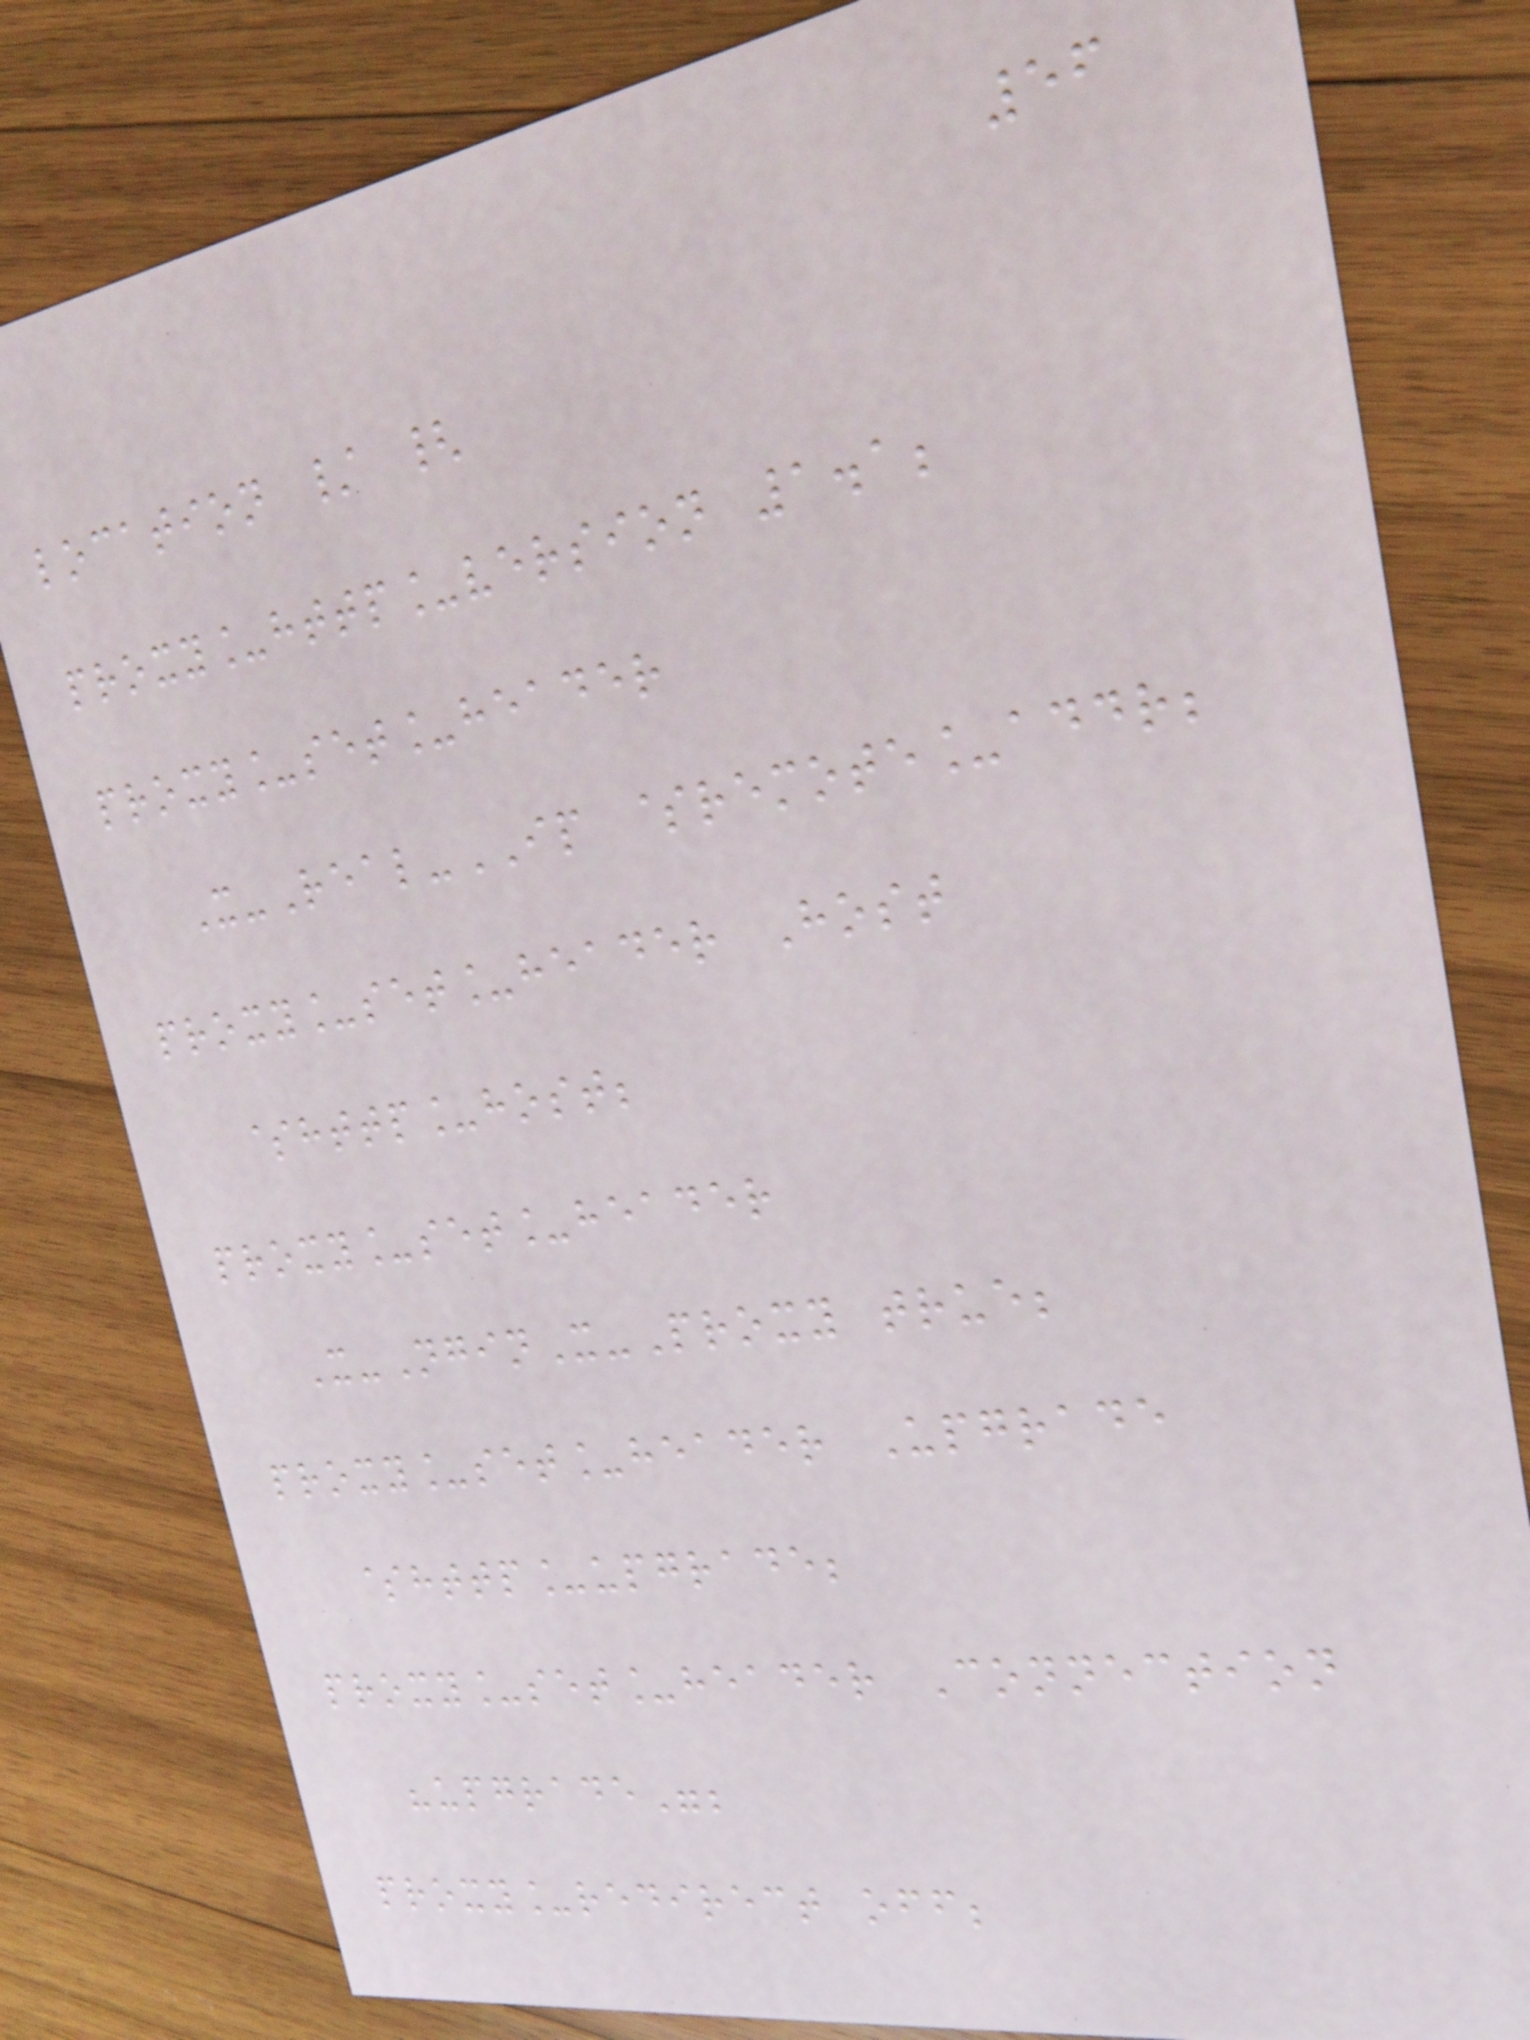56
location / {
proxy_http_version 1.1;
proxy_set_header
X-Real-IP $remote_addr;
proxy_set_header Host
$http_host;
proxy_set_header
X-NginX-Proxy true;
proxy_set_header Upgrade
$http_upgrade;
proxy_set_header Connection
"upgrade";
proxy_redirect off;
